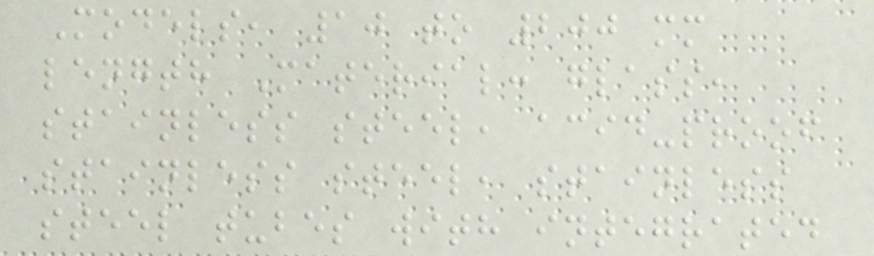Models, 10 to 200 mm
length Material: glass,
stainless steel, acid-proof
stainless steel, stainless
steel tubes with integrated
